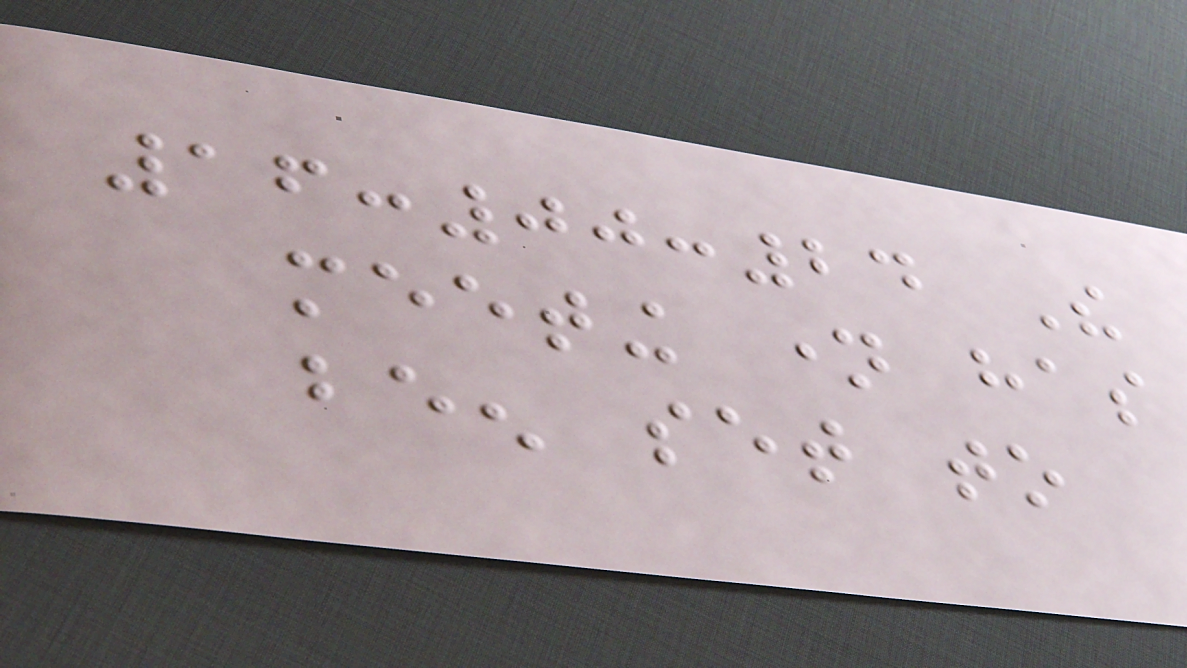16:00:24 The
meeting name has
been set to
